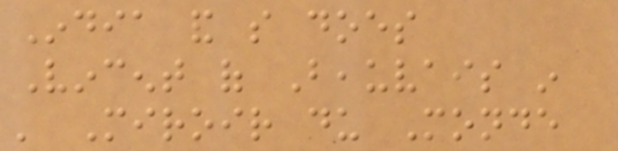India and so does
Vincent of Beauvais in
' Miroir du Monde
